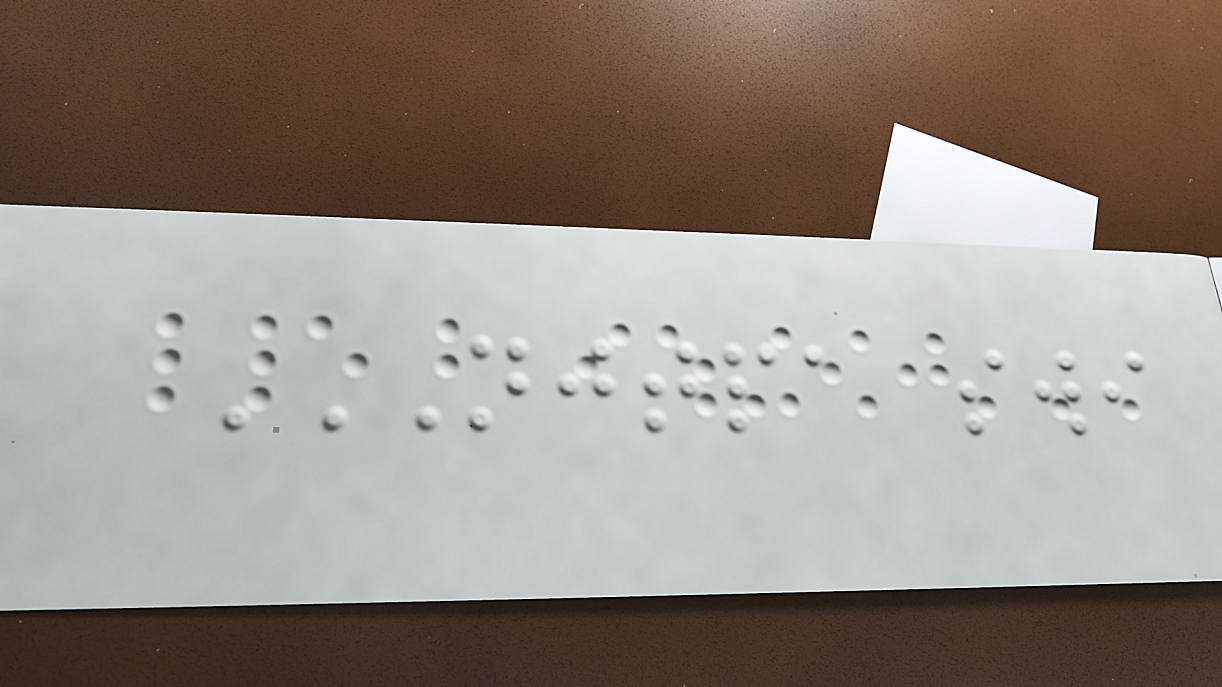NJTPA SWI
